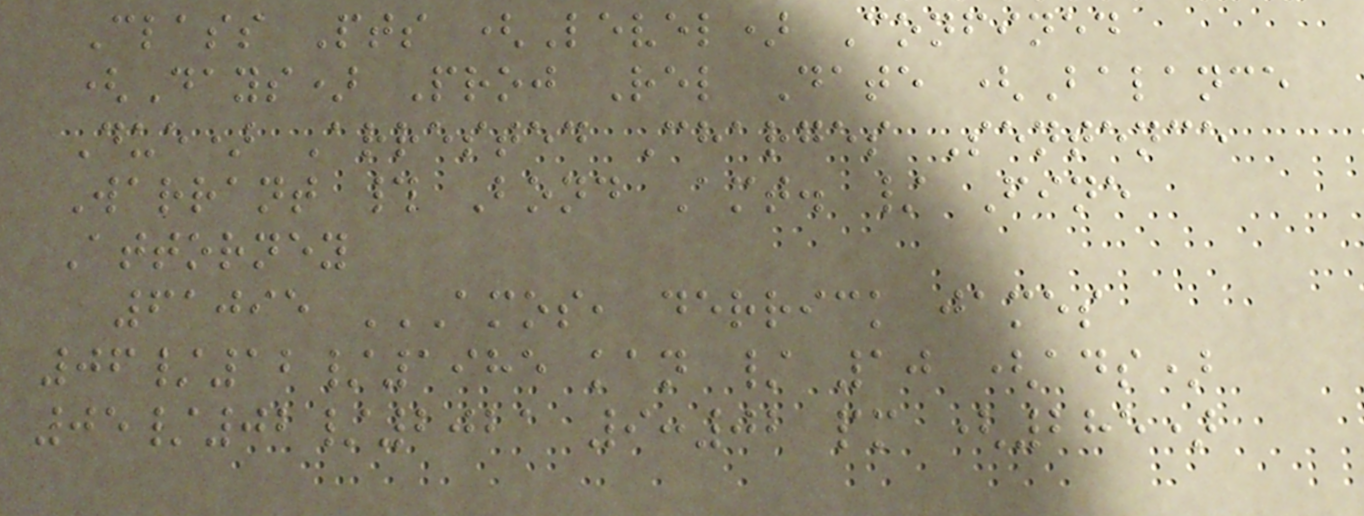Class Pts (Level) Confined
(Days) Proj Rel Date (Balance
Due) Arrested Charges Sentence
Warrant # Bond Amt. / Fine
Attorney
61095 AMOS, DERRICK JAMES
06/12/1985 KAN / 10 (ADS)
05/02/2021 9:02 PM (285)
